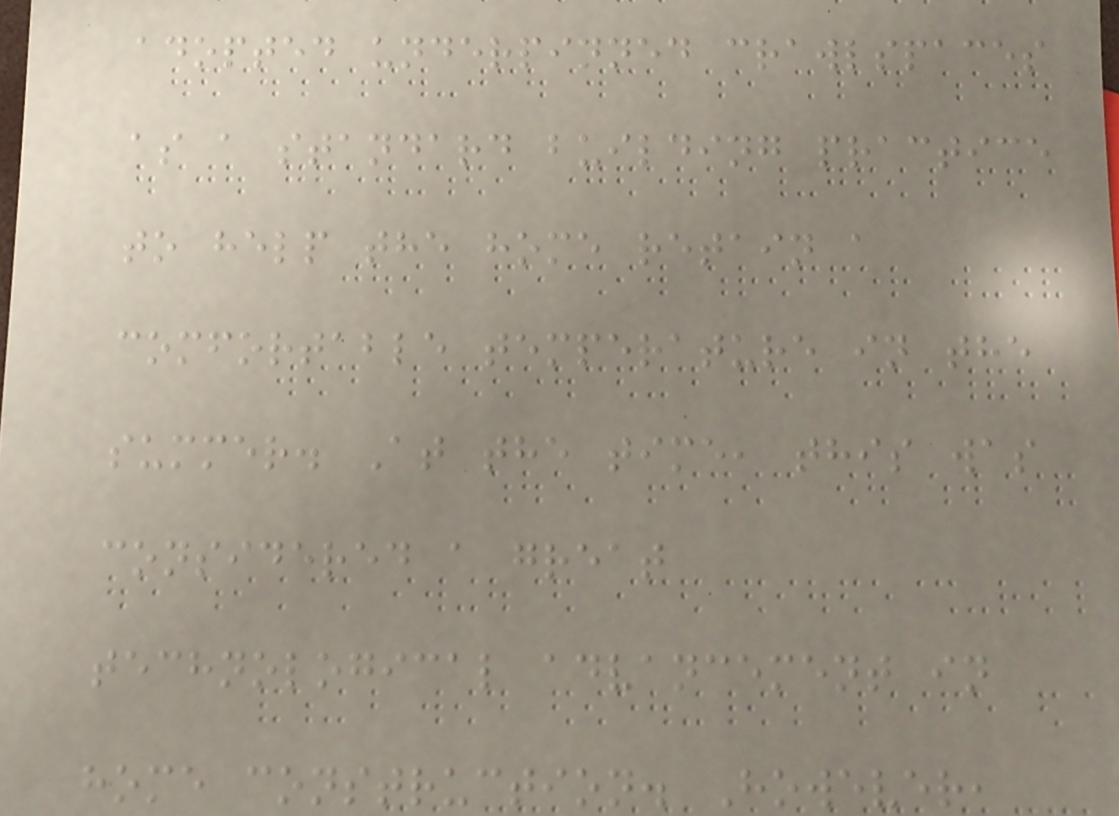adopted underpinned crawlspaces
as a standard building practice
to help the home retain a
comfortable temperature in the
summer. At the time, this was
considered a great
technological advancement in
home construction. However,
